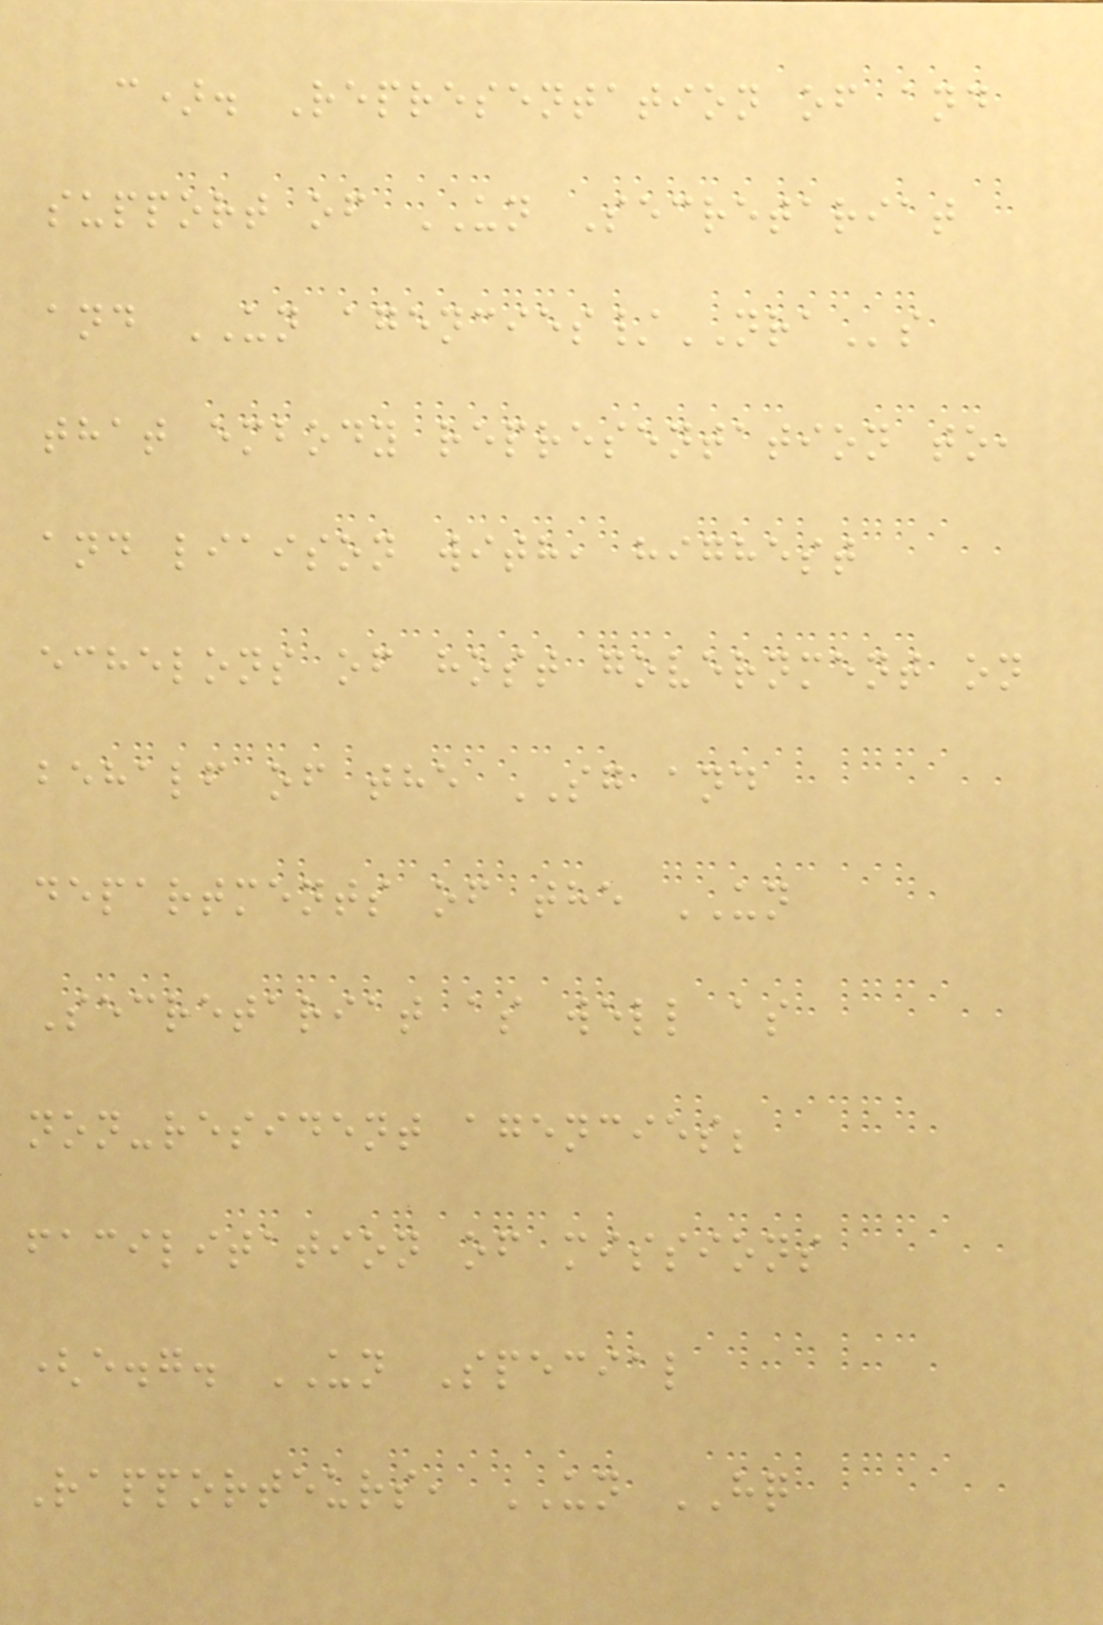c). Representation of and
support of UN Secretariat
and UN agencies/NRAs
that embody representation to,
and liaison with, highest
echelons of host government on
behalf of the SG and
departments of the UN
Secretariat as well as
non-resident agencies;
facilitation of missions
(e.g. UN Special
Rapporteurs, UN HQ
